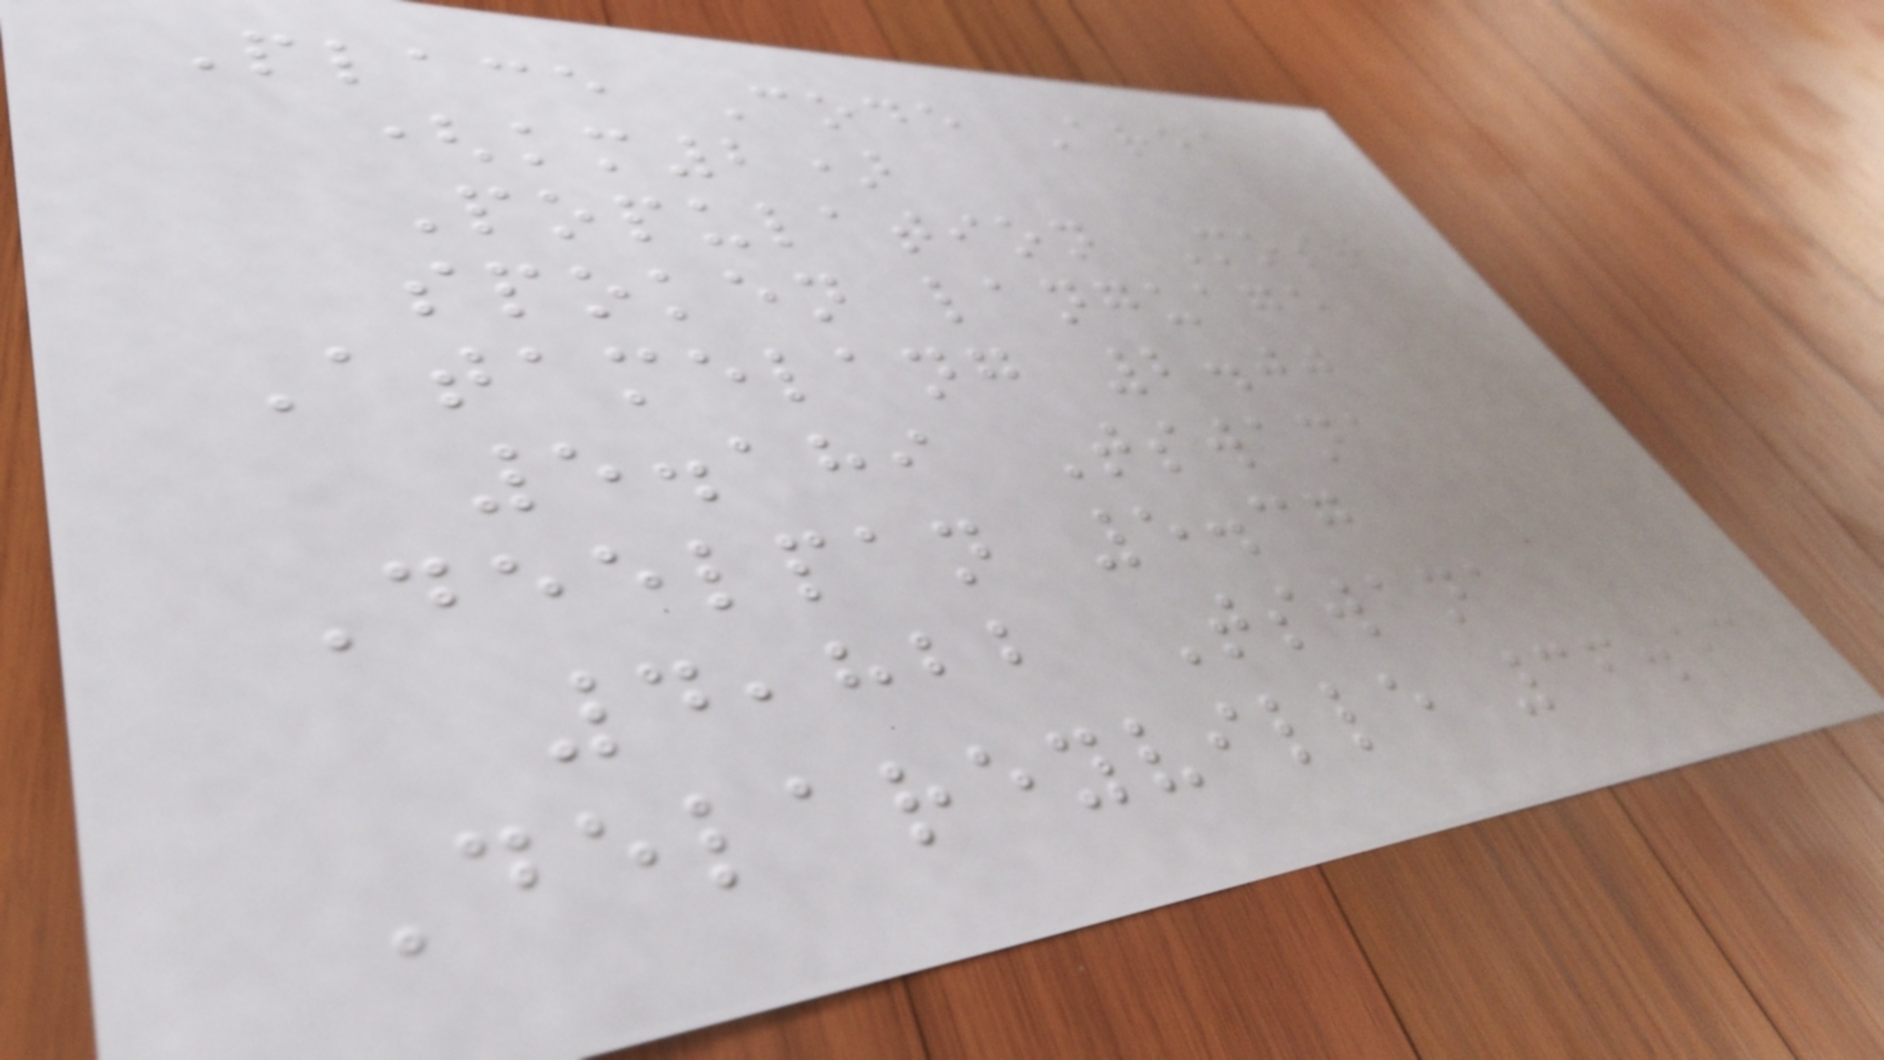Place Code Area
(km2)
Population Most
spoken language
Atamelang 2.00
5.189 Tswana
Deelpan 5.37
4,822 Tswana
Delareyville 36.53
